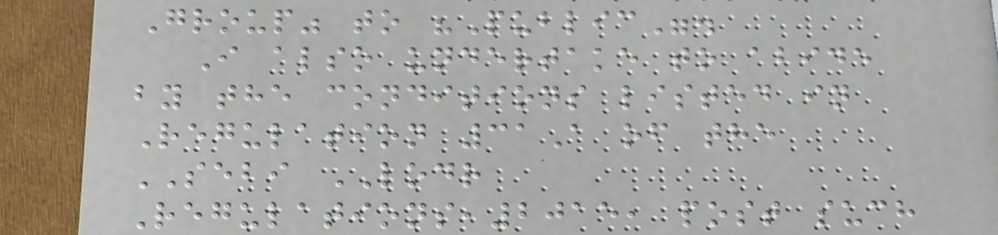Group" to "Public".
I also undertake to abide
by the conditions listed in
Regulation 31A of the
SEBI LODR
Regulations,2015, post such
